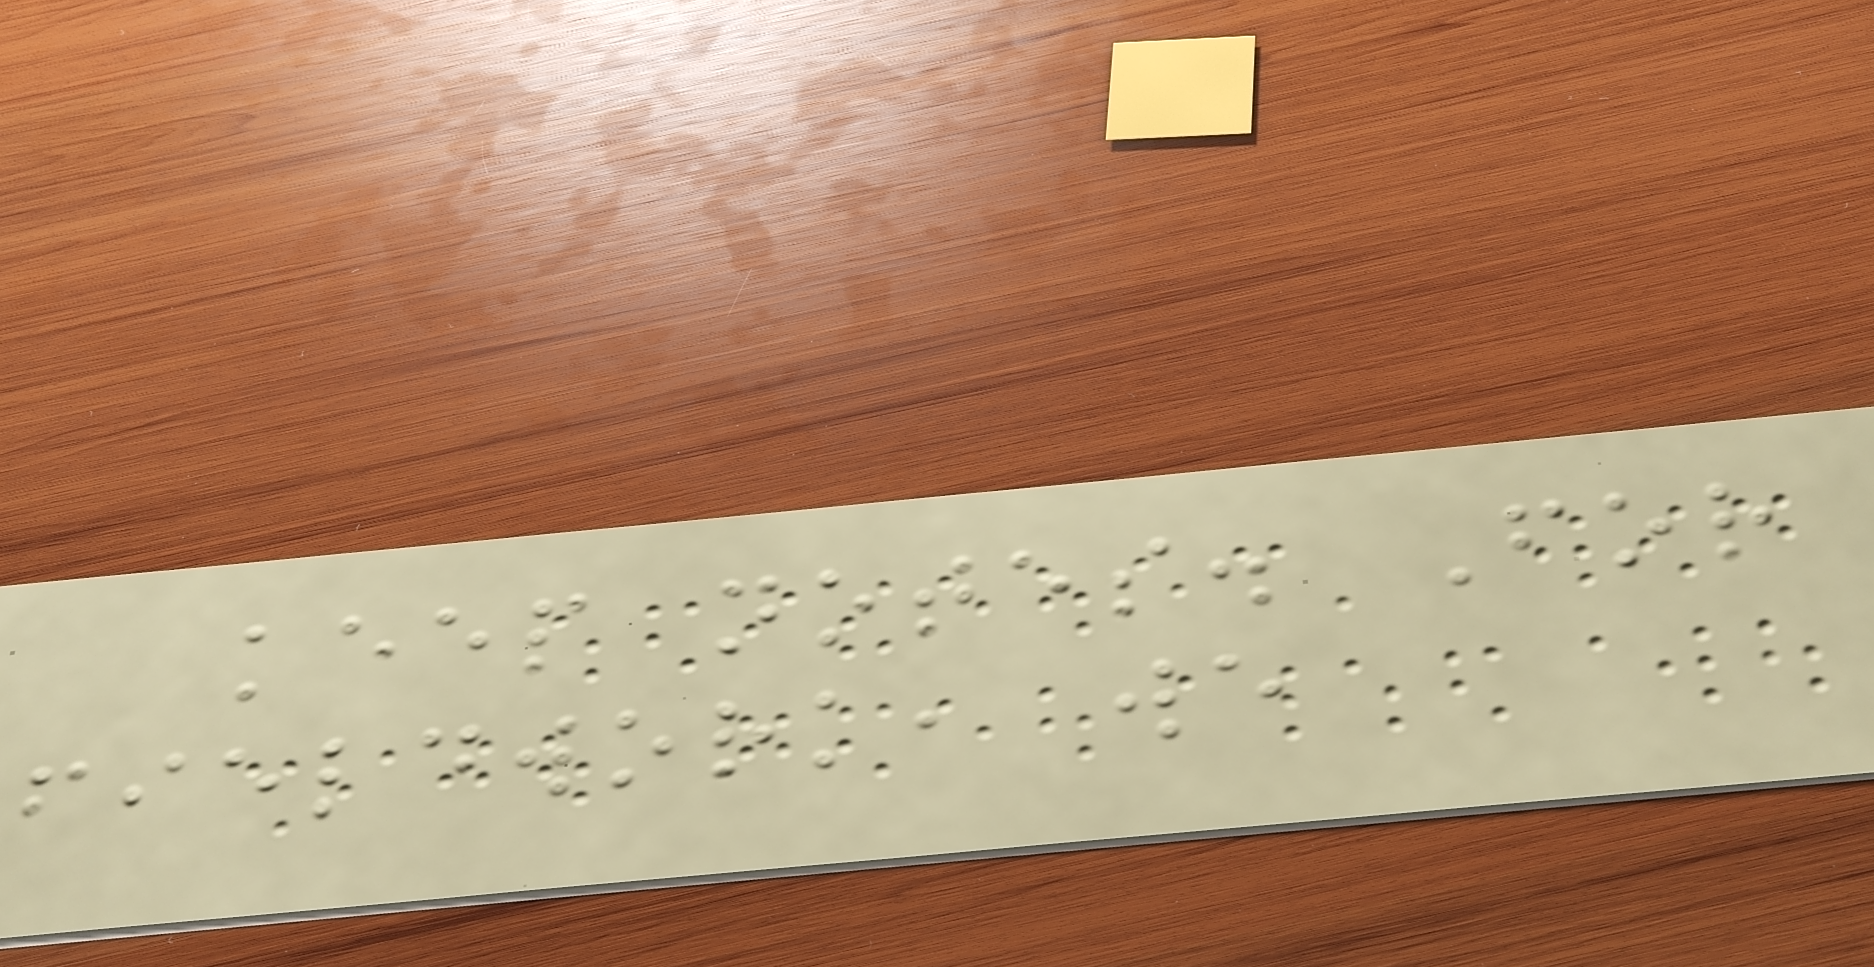keep notes. For
fieldwork, we
